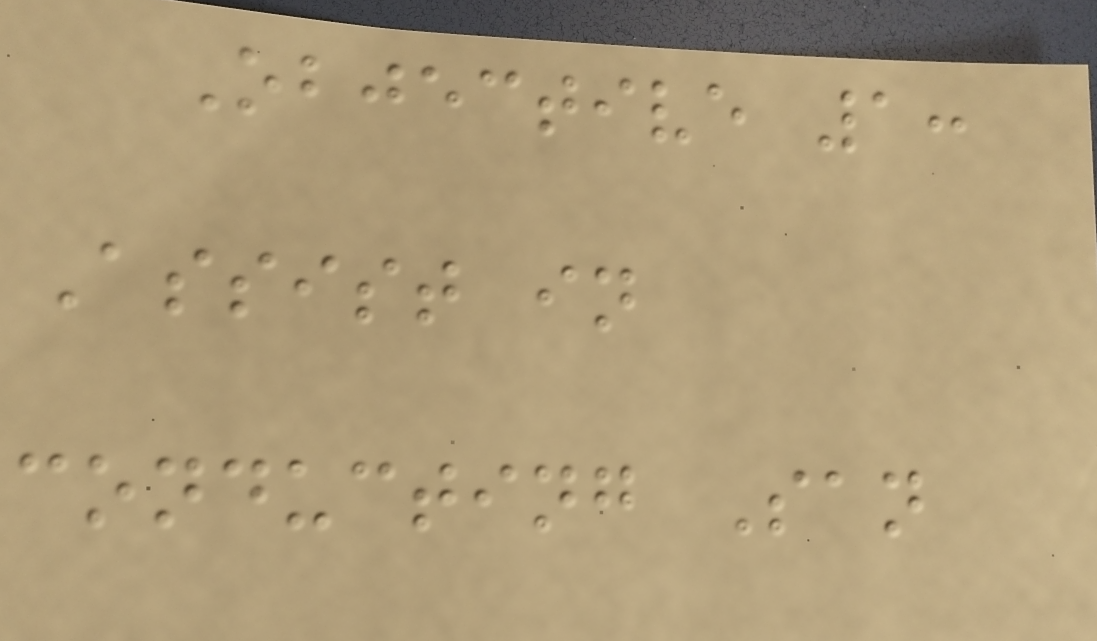Objective 1:
Assist in
conducting San
